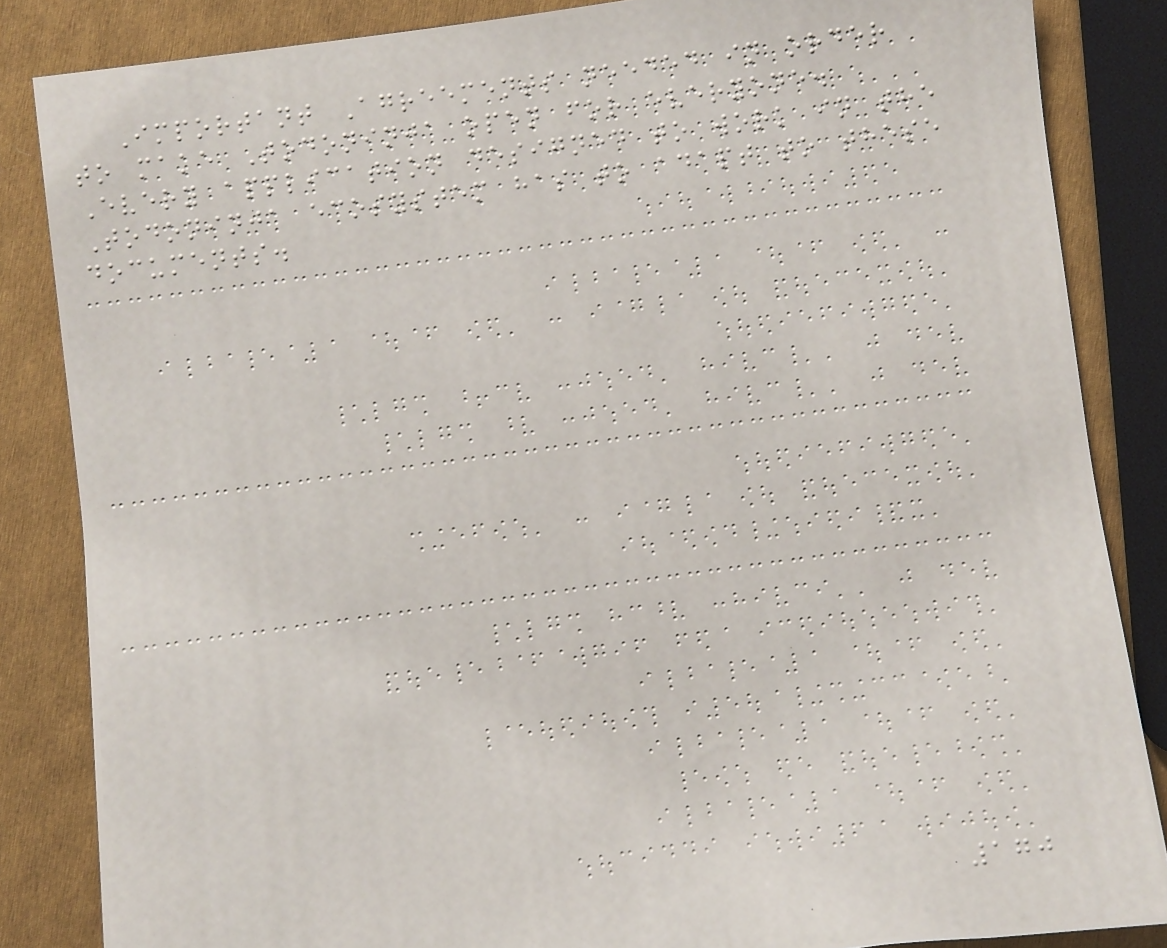Important Agreements needed in order
to make Todoninja open for everyone.
Every application designed to work in the
Todoninja ecosystem has to adapt to these
documents.
170
